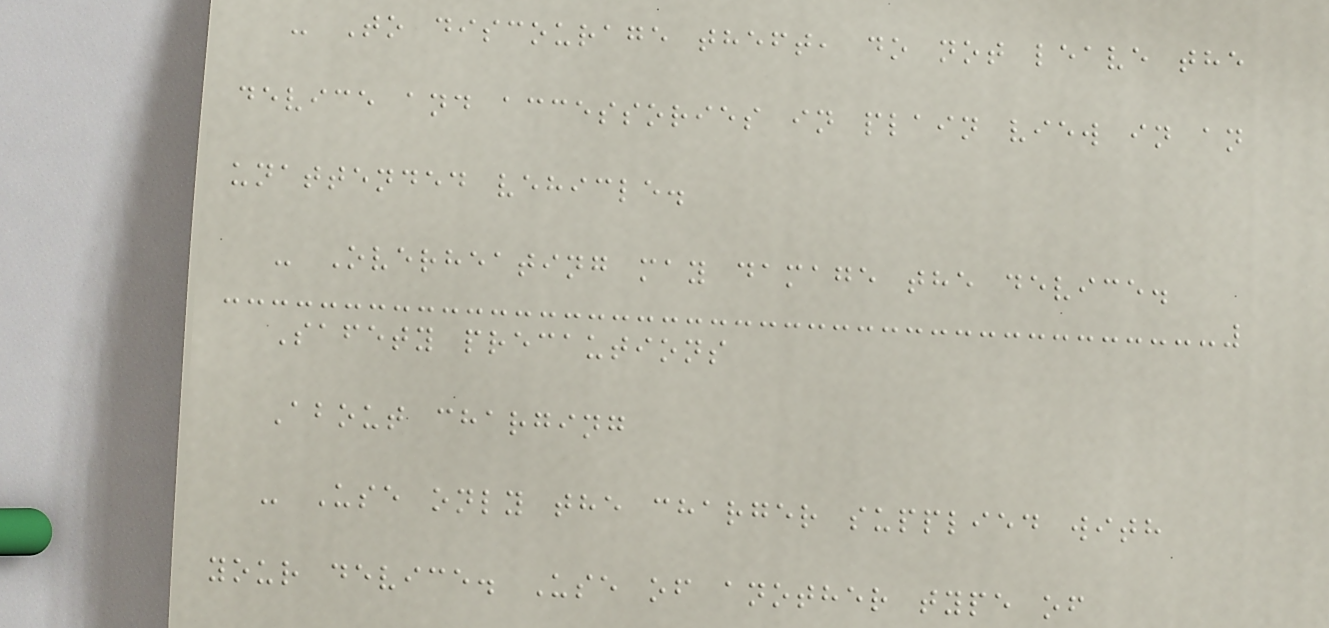- To discourage theft, do not leave the
device and accessories in plain view in an
unattended vehicle.
- Overheating may damage the device.
Safety precautions
About charging
- Use only the charger supplied with
your device. Use of another type of
